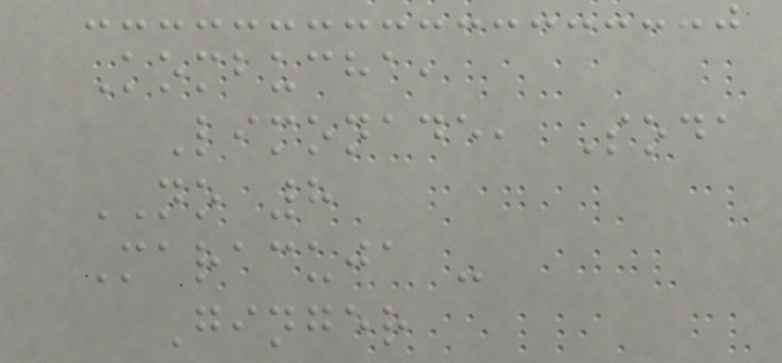Kombucha,
Limonade, Soda
NO 8
Maracuja -
Ginger
